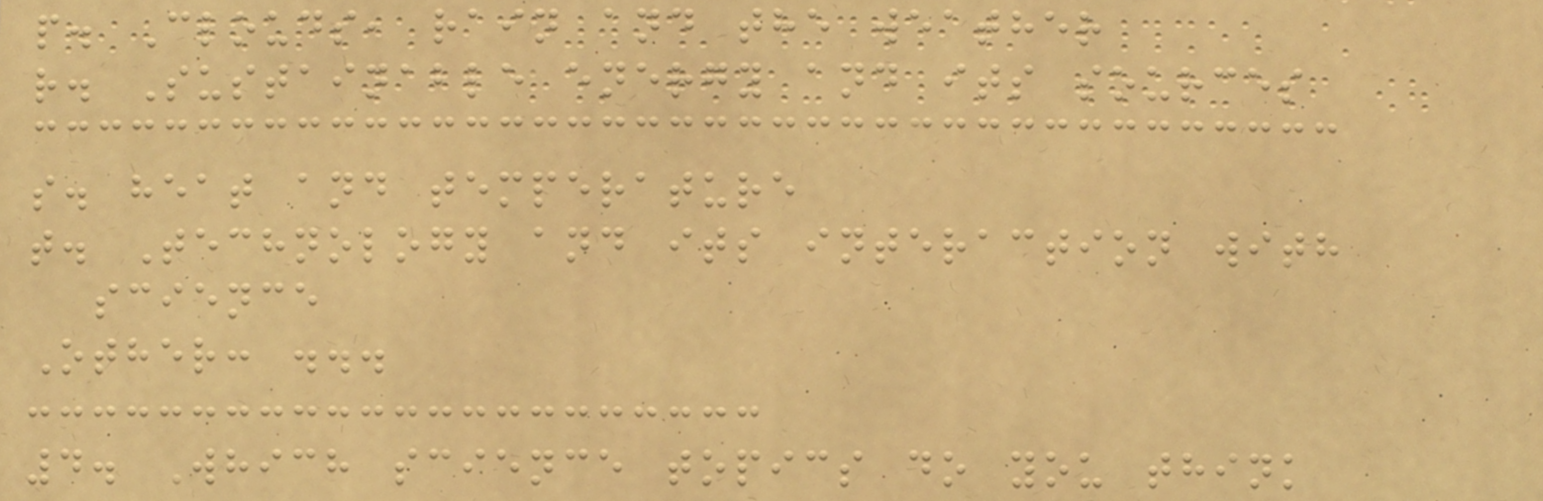p. Clouds, rain and the weather
r. Sustainable energy and its sources
s. heat and temperature
t. Technology and its interaction with
science
Other: ...
4. Which science topics do you think
